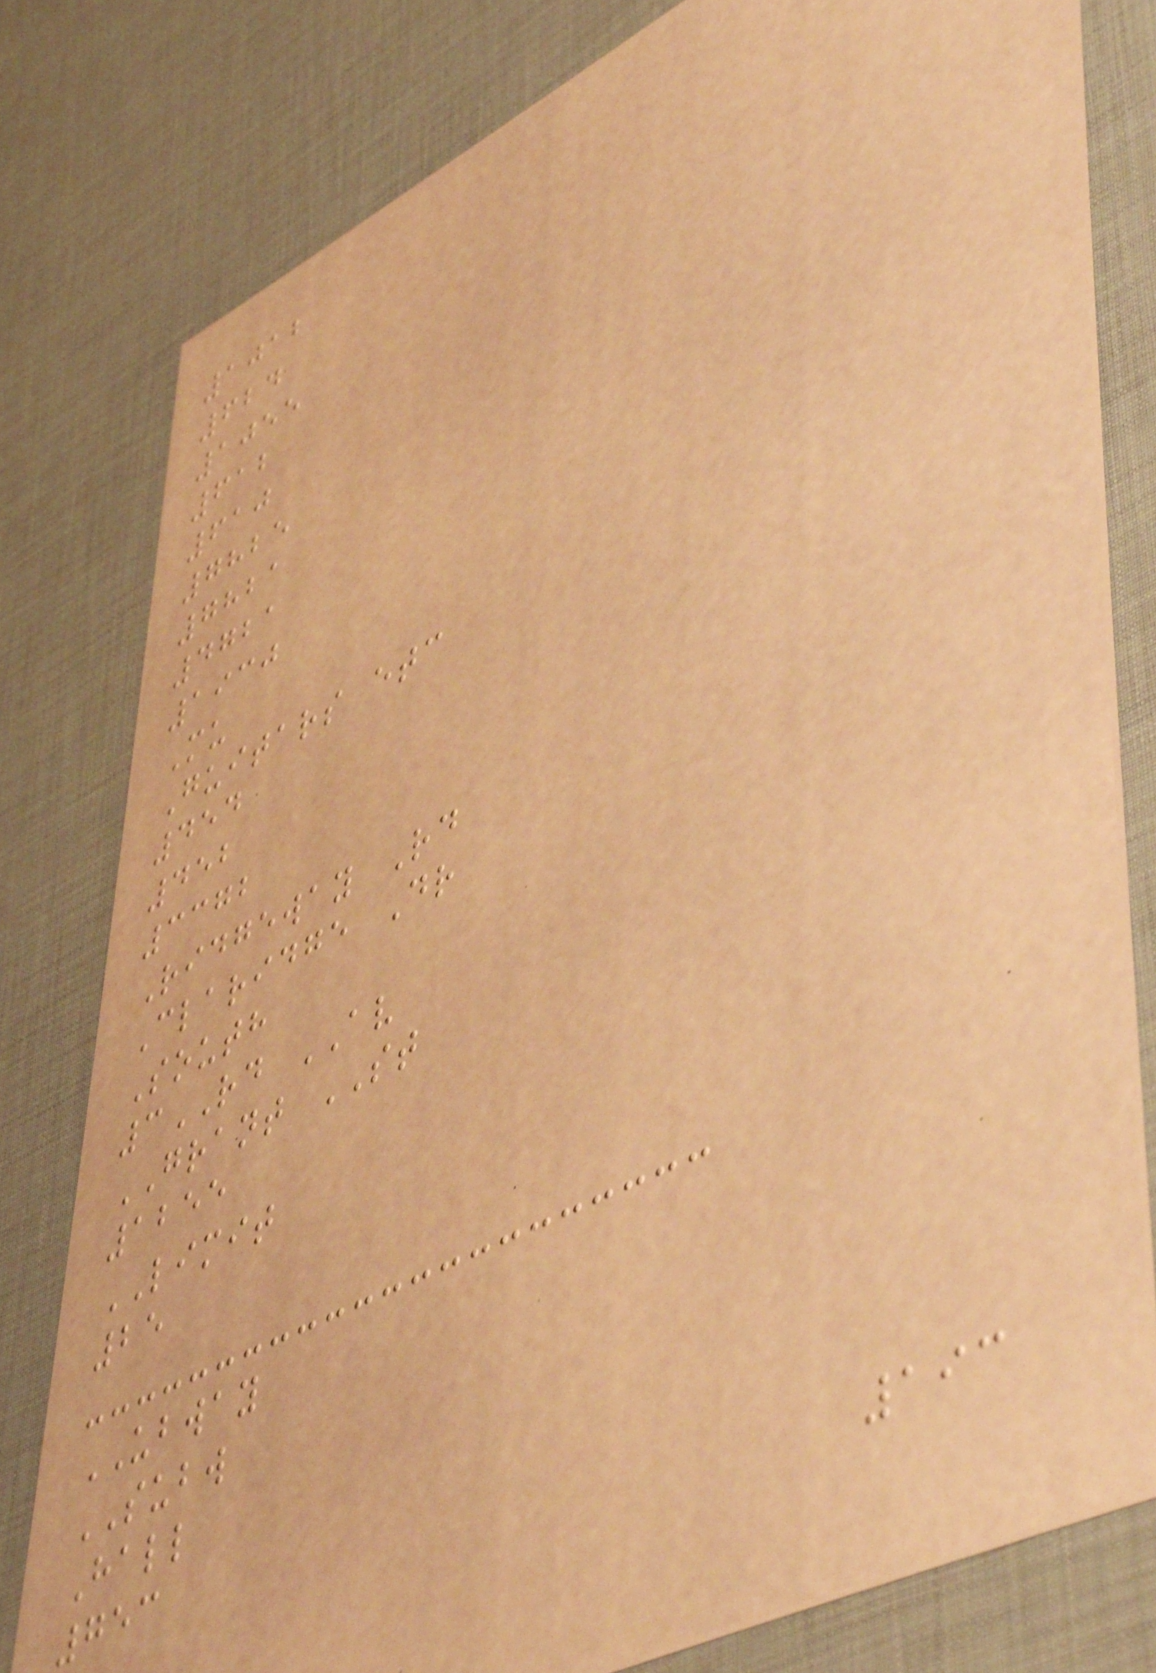1012
624
1055
612
610
7825
7821
4721
1930
Mu
Guitars etc
454
452
3372
Ridgeway Rd
Claridge Dr
South
3RD AV
GRANT ST
1255
LIMIT
25
UBWAY
SUBW
Hall
753
193
